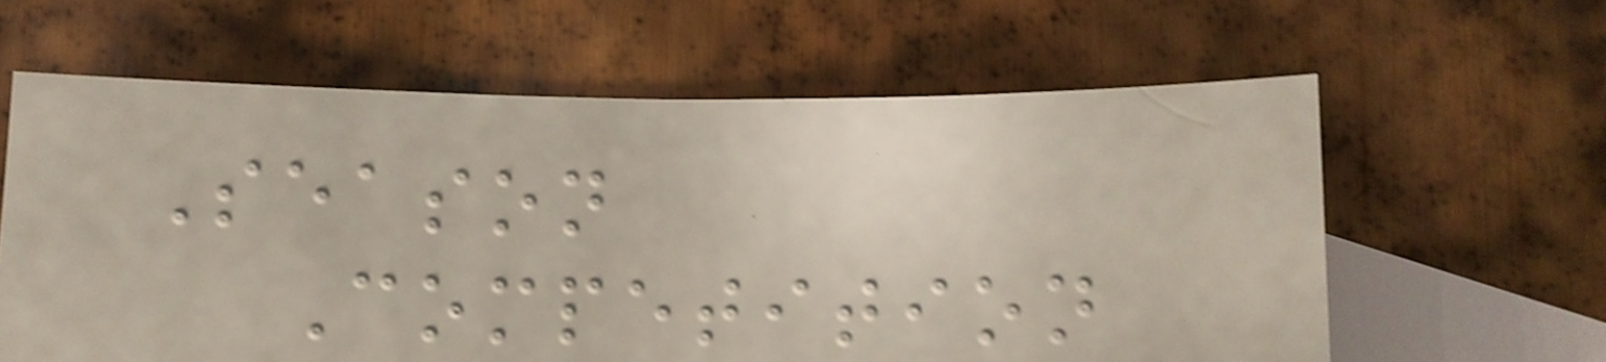Season
Competition
